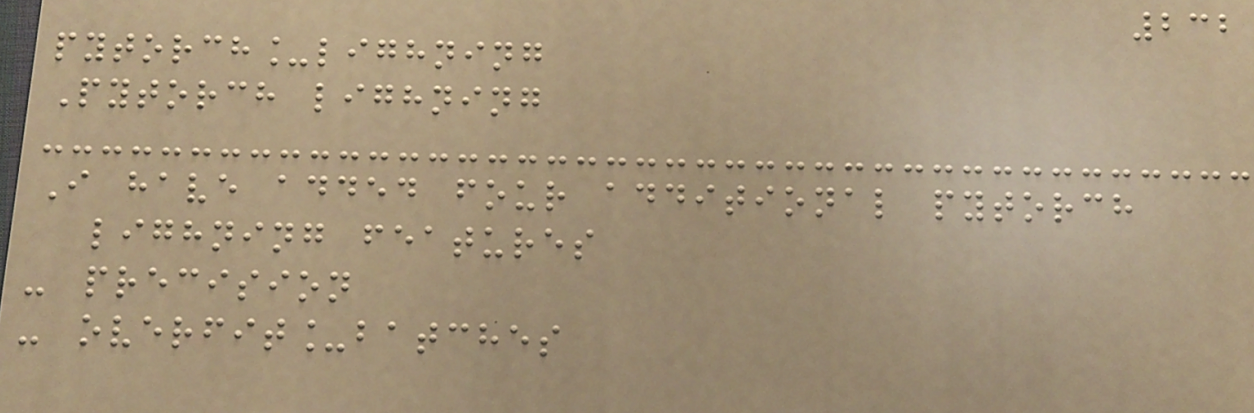232
pytorch_lighning
Pytorch lighning
I have added four additional pytorch
lighning features
- precision
- overfit_batches
